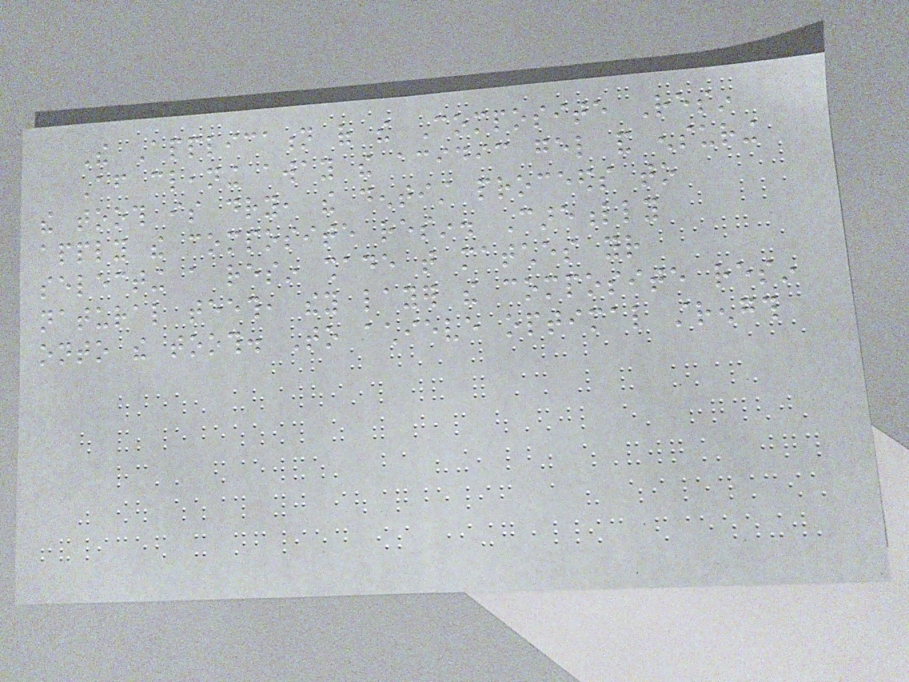The Application of the Composite Resin
After cleaning away the acidic gel and ensuring
the tooth is dry, the dentist proceeds to
apply the composite resin. Carefully
selecting a resin shade that matches your
natural teeth, they layer the composite resin
onto the tooth. To achieve optimal strength
